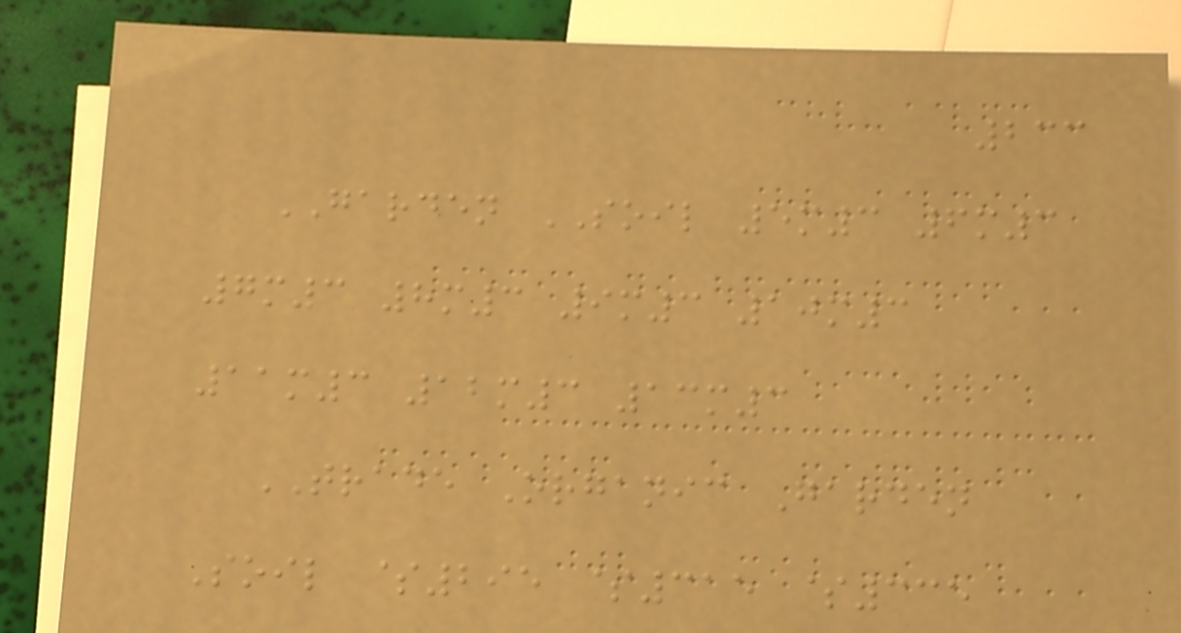233
GARDEN SOIL 5m3 6m3
7m3 8m3 9m3 10m3
11m3 12m3 13m3
TRADE Organic Garden
Soil $295 $315 $335
